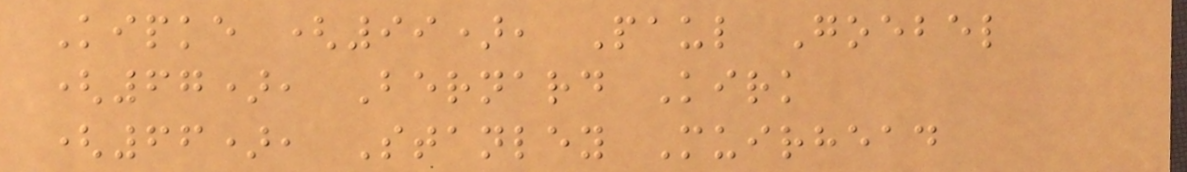Kipke (99), Paul Goebel
(67), Bernard Kirk
(66), Stanley Muirhead
